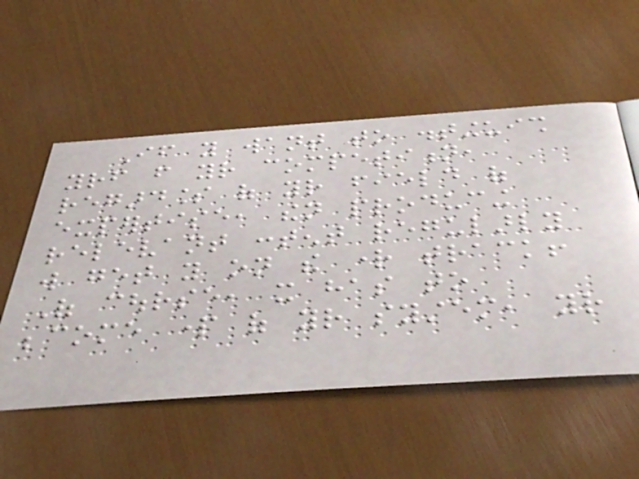If you want to distinguish
yourself from your competition,
regardless of your field of
expertise, then producing
relevant content regularly
will get you on the right track!
Of course, it has to
become part of your system, your
